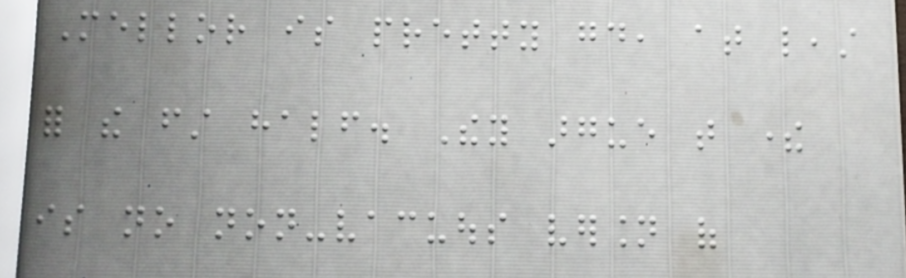Mellor is pretty good, at least
for the first half. They argue that there
is no non-vacuous version of
